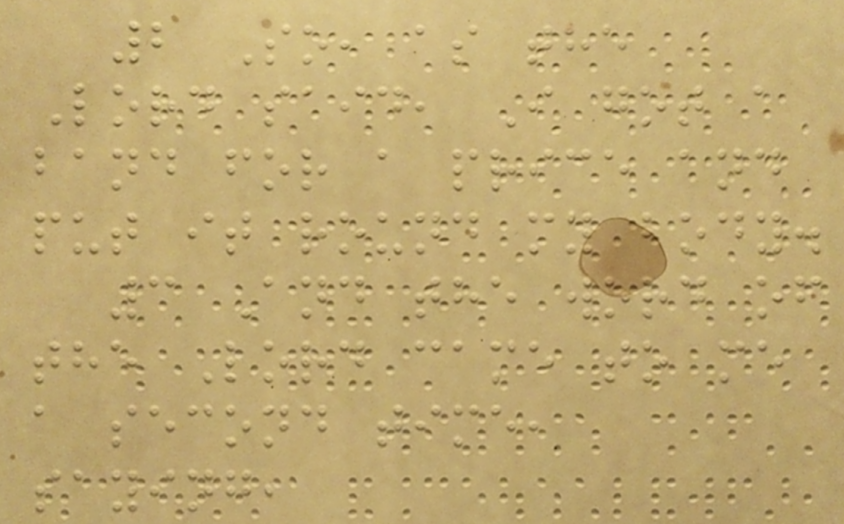2 So, as the
Lord said, I got a
band for a price and
put it round my body.
3 And the word of
the Lord came to me
a second time,
saying,
